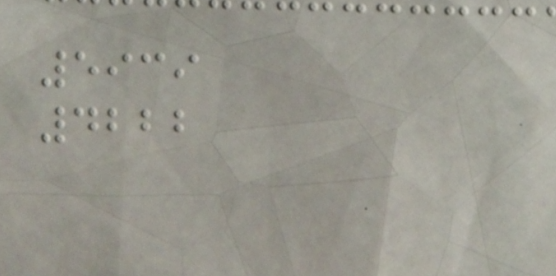5939
4222
